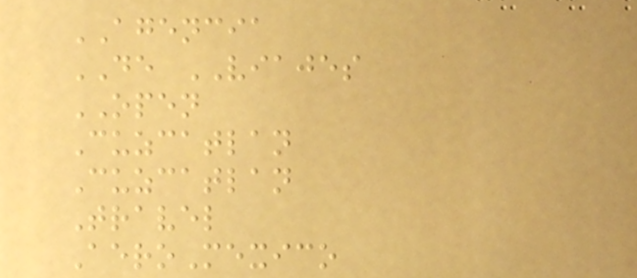AGENCIA
DE VIAJES
OPEN
Cuzcatlan
Cuzcatlan
Travel
AeroMexico
